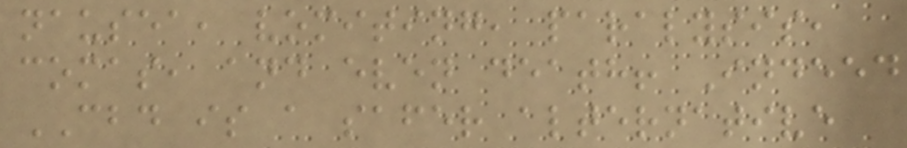nausea, vomiting, paralysis,
comas, and even death! Indeed
CBD is a safer alternative
